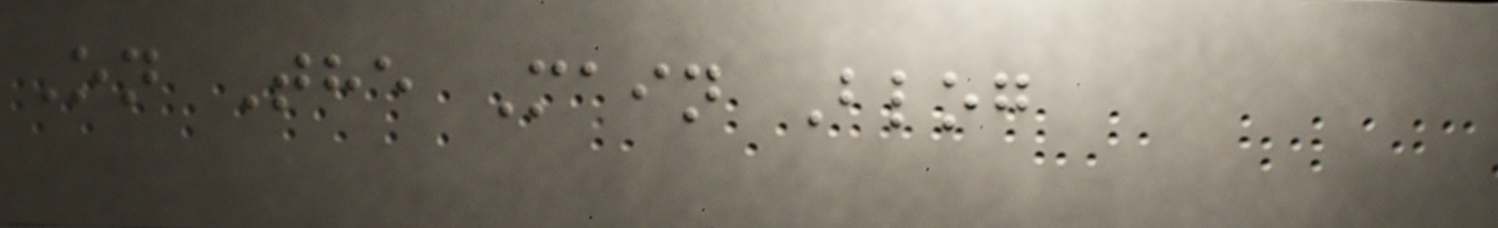On The Main Blog
